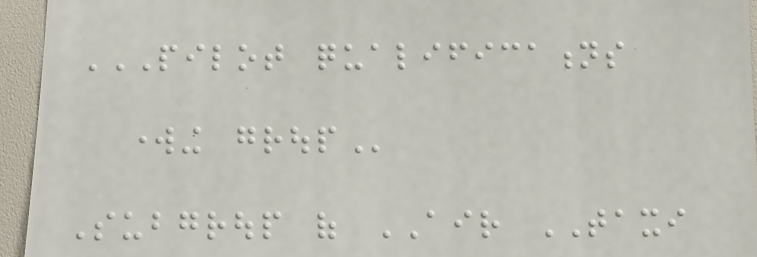PILOT QUALIFICATIONS
WORKING GROUP
Subgroup of AIR TAXI
